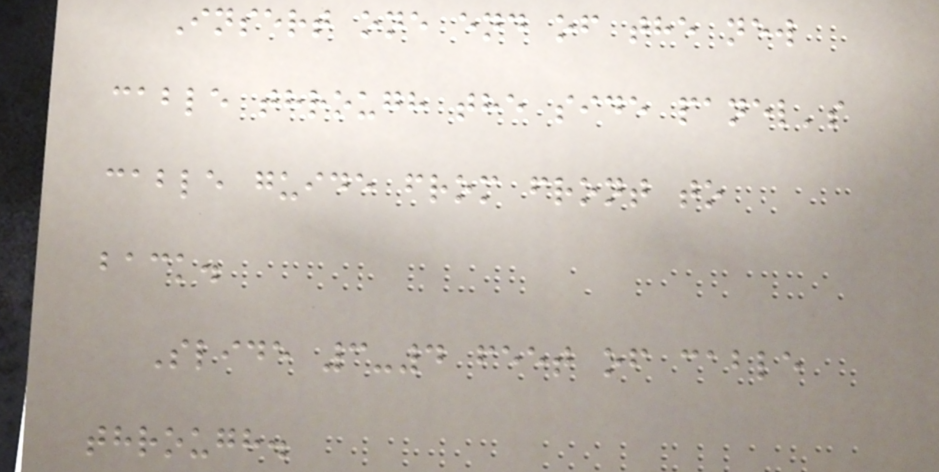Insert one end of the new
cable through the side panel's
cable guide from front to
back.
Slide 3-4 feet of cable
through.
